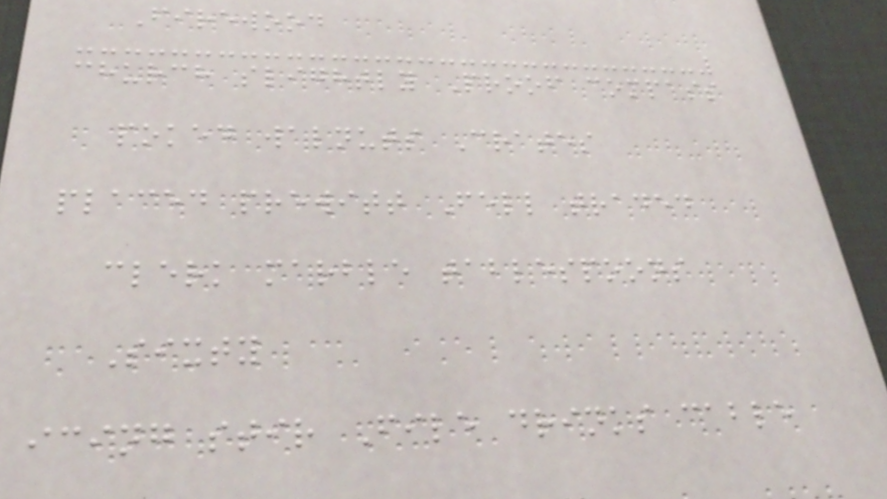Firewood
church slightly Proof compass
poked walnuts Crates
placed prewitt Fell traded
clerk marble tablespoons
Sixty
icing stir File drinks cable
